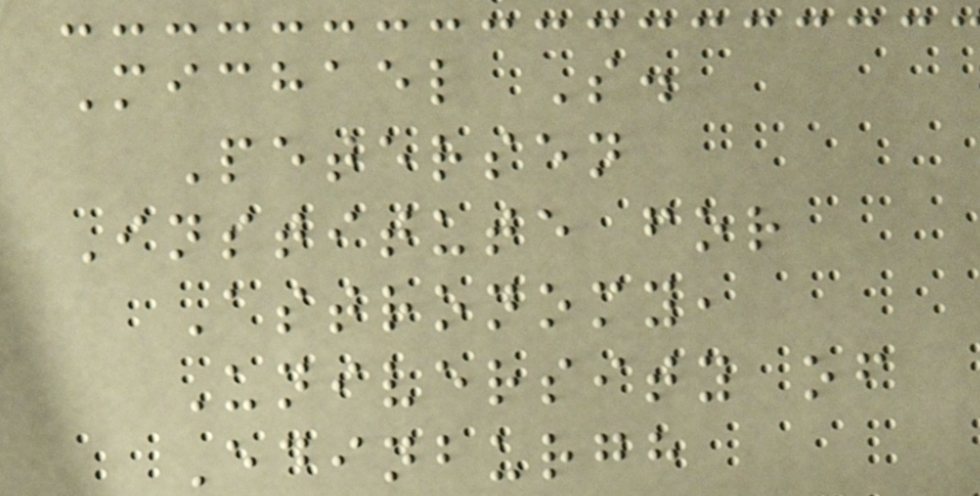Michael S.
Petersen
Institute for
Astronomy,
University of
Edinburgh
